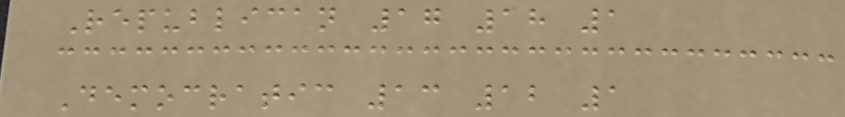Republican 17 18 1
Democratic 13 12 1
